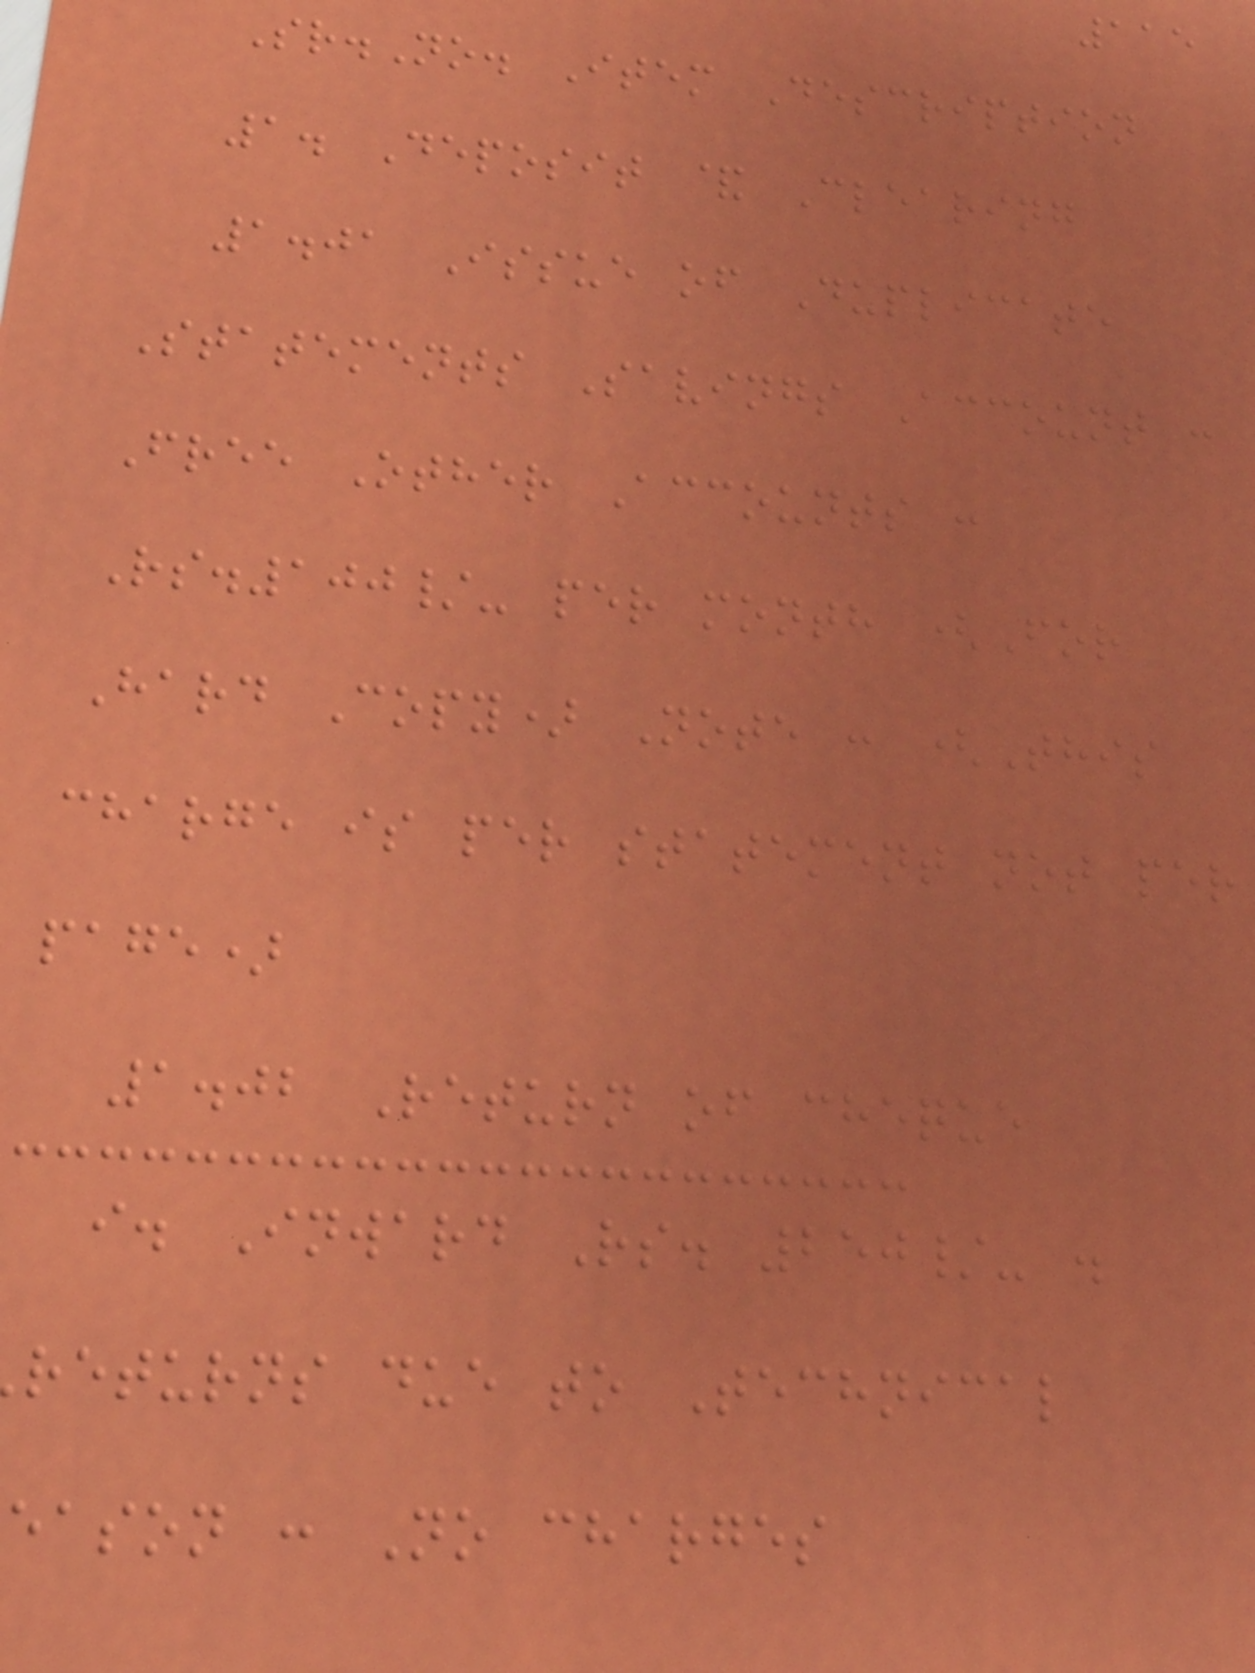115
Sr.No. Item Description
1. Deposit & Clearing
1.01 Issue of Duplicate
Statements Savings Account :
Free Other Accounts :
Rs.100/- per month (For
Hard Copy) Note : (This
charge is per statement not per
page)
1.02 Return of cheque
i. Inward Rs. 250/- .
returns due to Technical
eason : No charges
